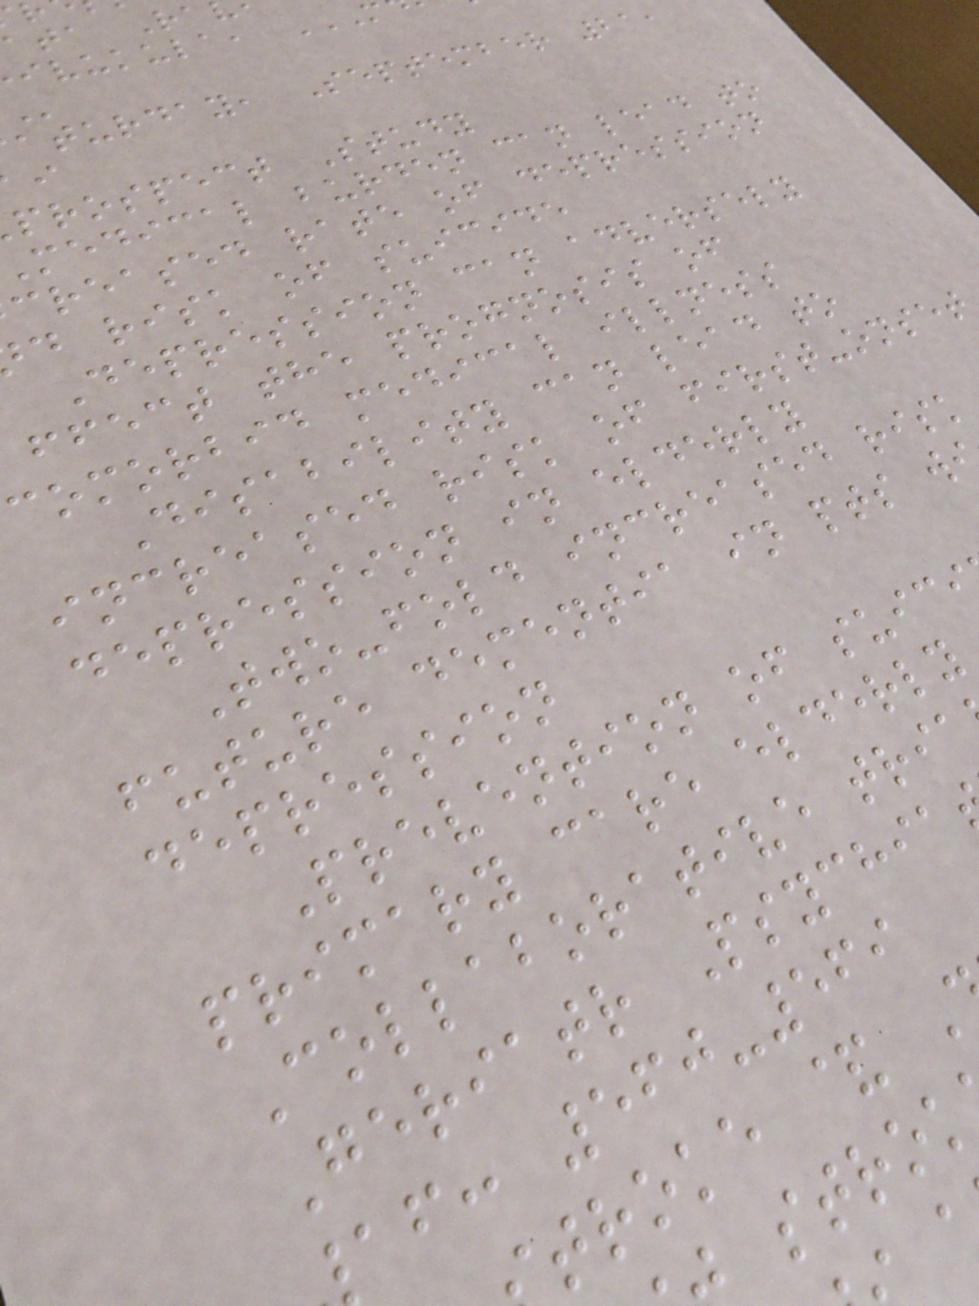ata Ra
ivukula,
aturday, September 21,
prospect Study
medical burden can lead to
creased rate of depression
d risk of suicide
Depression can adversely
ffect the prognosis of
comorbid medical illness
Disability can lead to
increased risk of first-onset
depression in elderly
Two-fold increased risk
future dementia in pts w
depression
Prevention of suic
primary care elderly
Collaborative tri
Geriatr Psychia
af: 560-569
troke &
